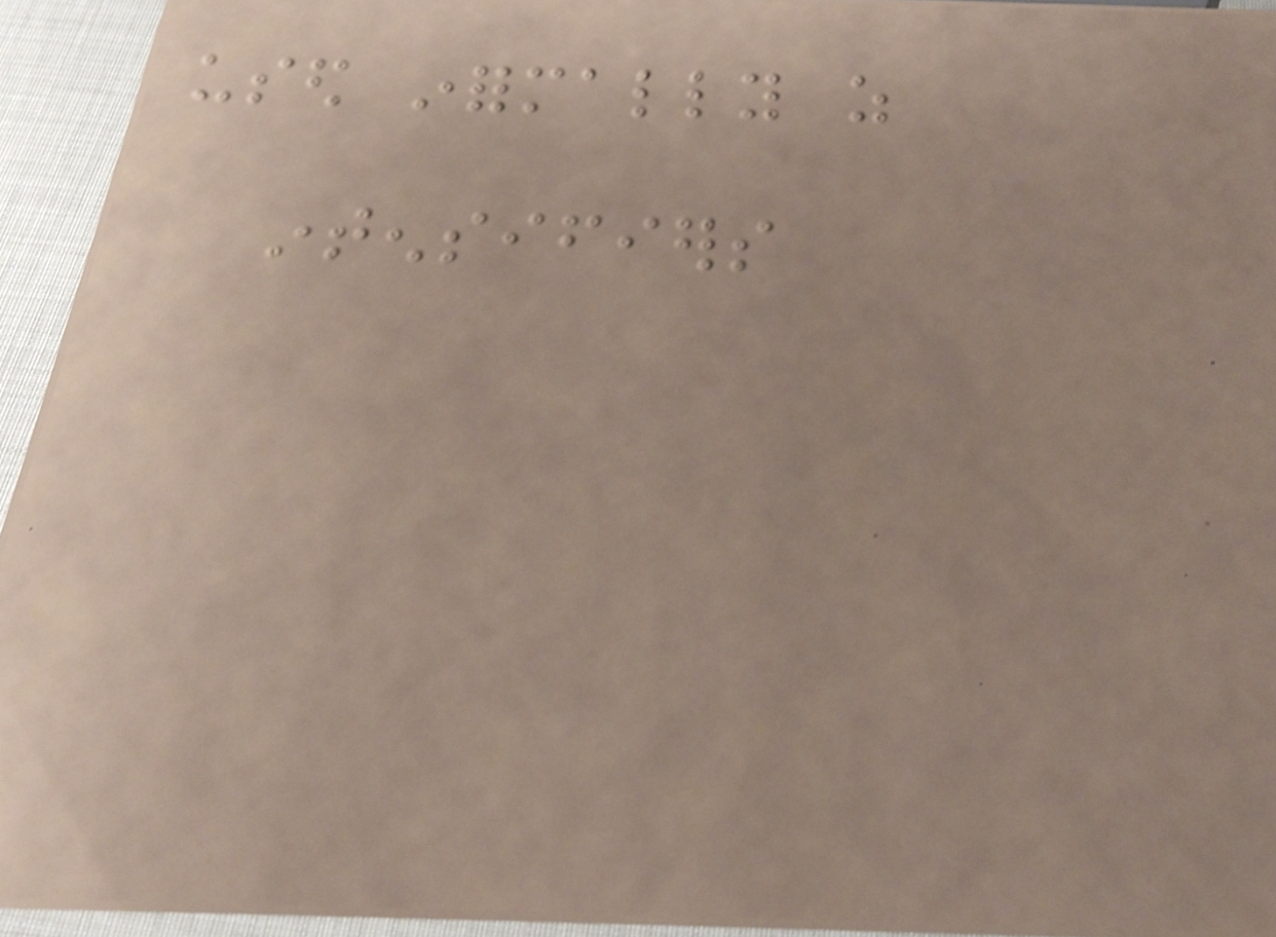used informally as
intensifiers
